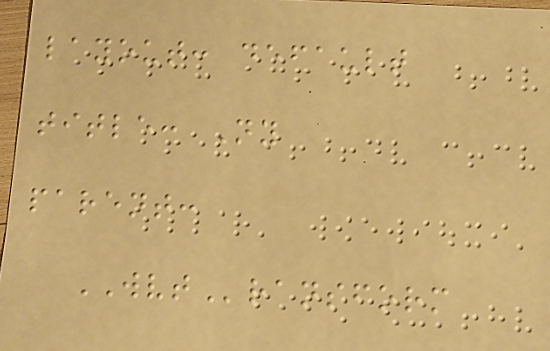layout: default
title: Ny
parent:
WVTransform
